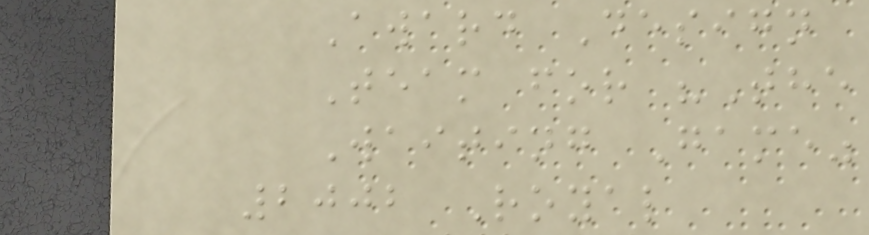Award Design
Team for "The
Waiting Game"
2002 Royal
